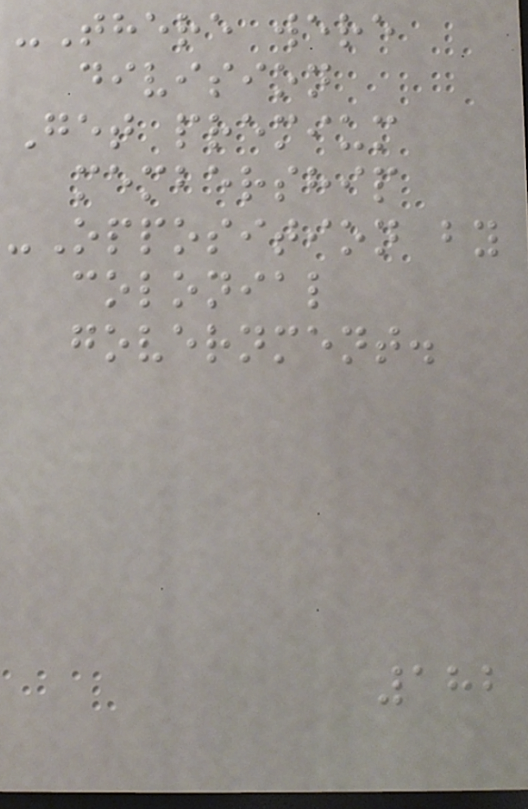-There were
division
Get premium
membership
-Opposition by
colonial
government.
182
